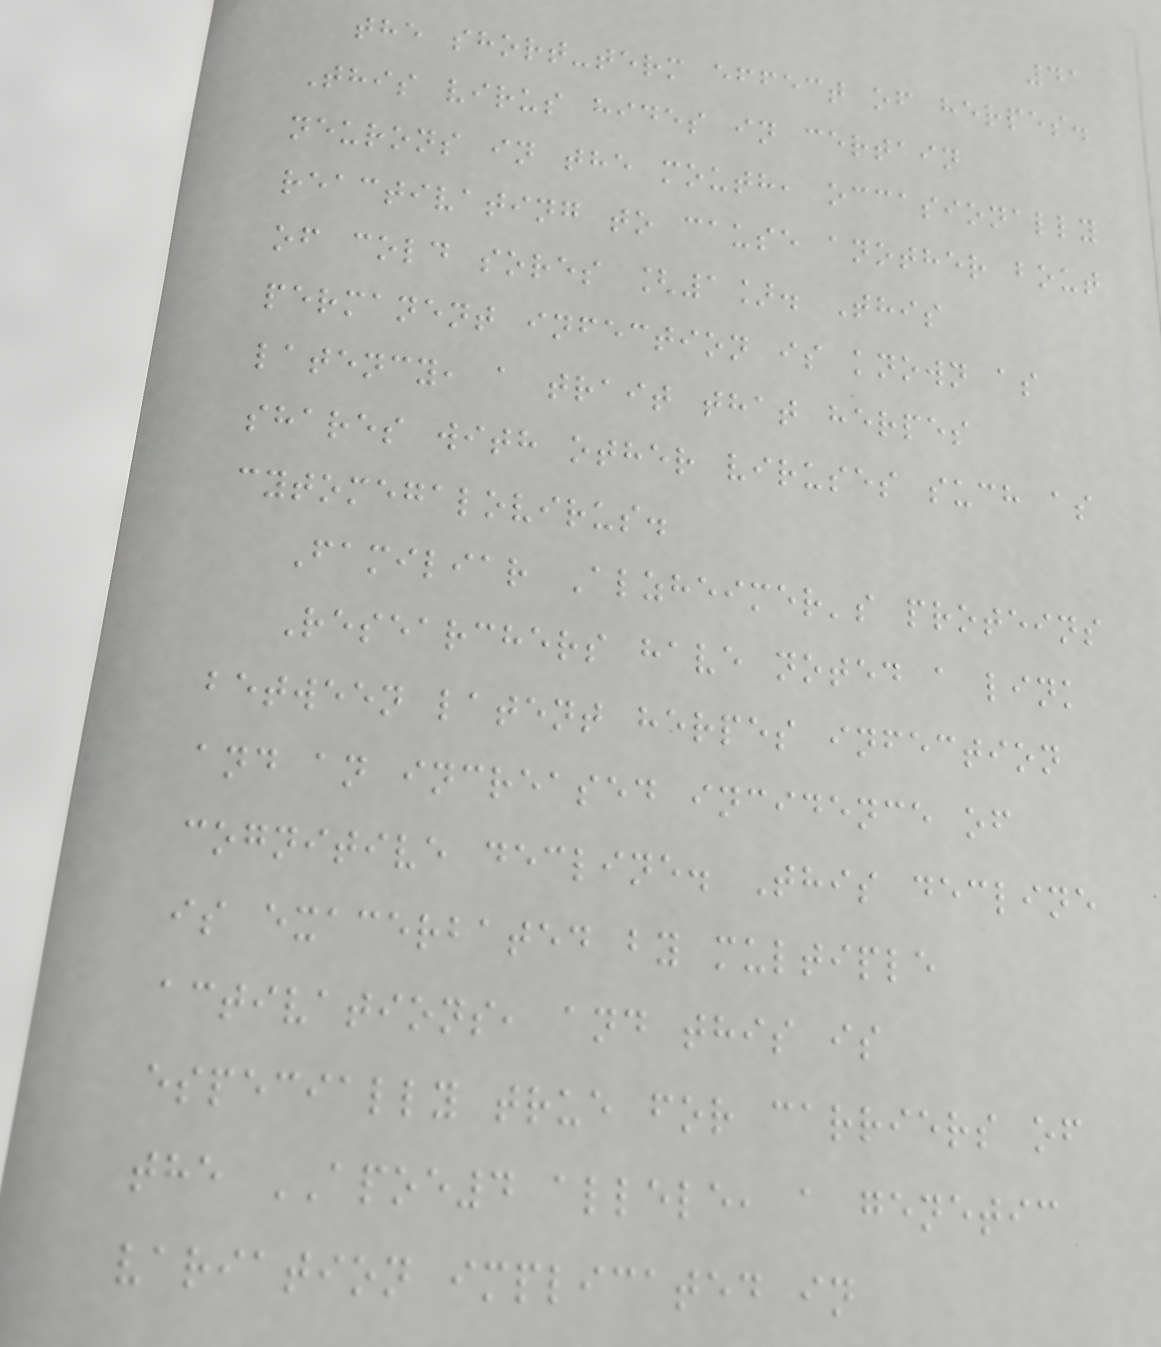41
the short-term effect of herpes.
This virus hides in certain
neurons in the mouth, occasionally
reactivating to cause another bout
of cold sores [1]. This
permanent infection is known as
latency, a trait that herpes
shares with other viruses such as
cytomegalovirus.
Familiar Alzheimer's proteins
Researchers have noted a link
between latent herpes infection
and an increased incidence of
cognitive decline. This decline
is exacerbated by multiple
activations, and this is
especially true for carriers of
the APOE4 allele, a genetic
variation implicated in
